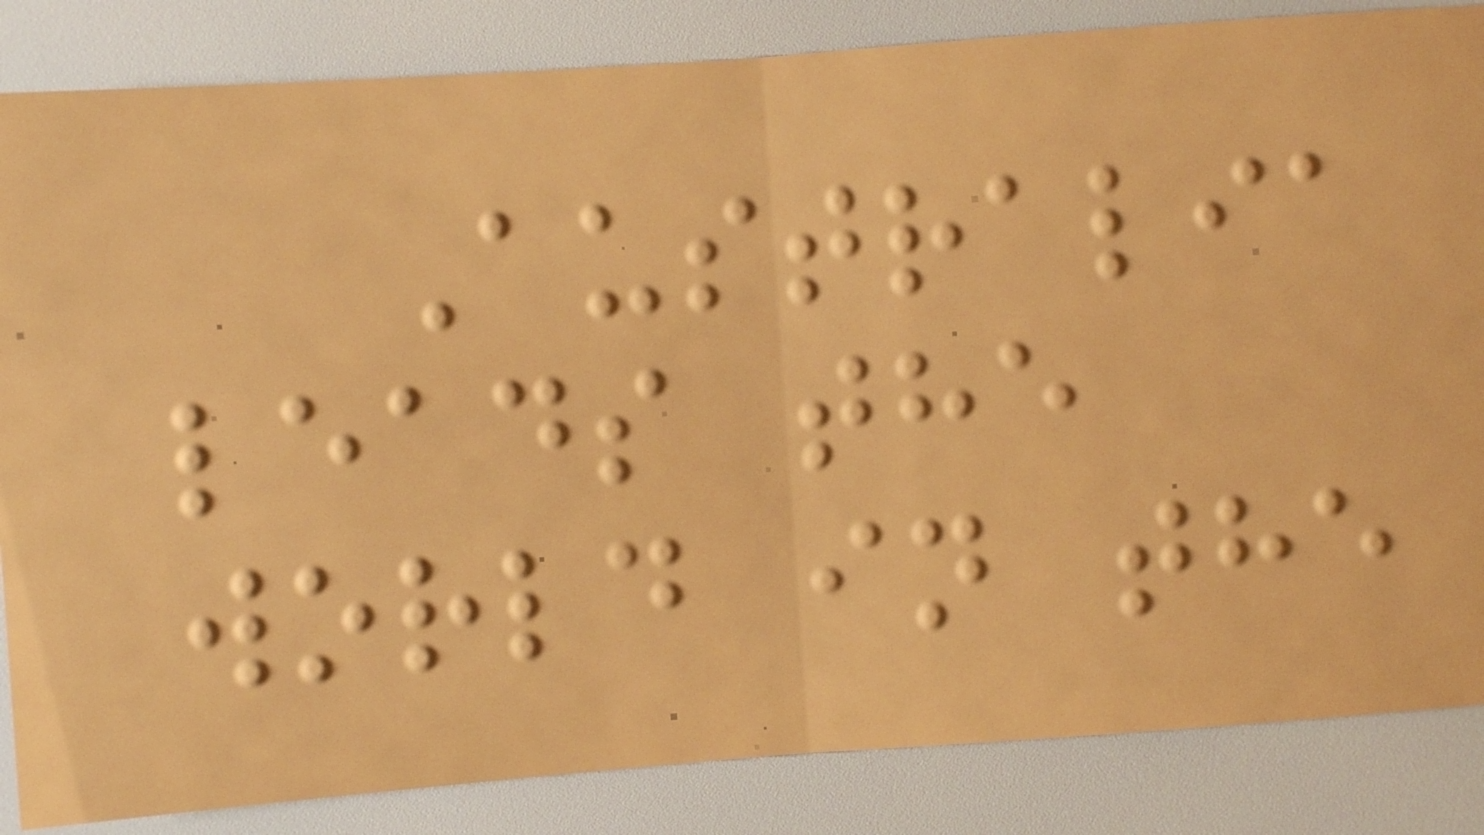Australia
leads the
world in the
